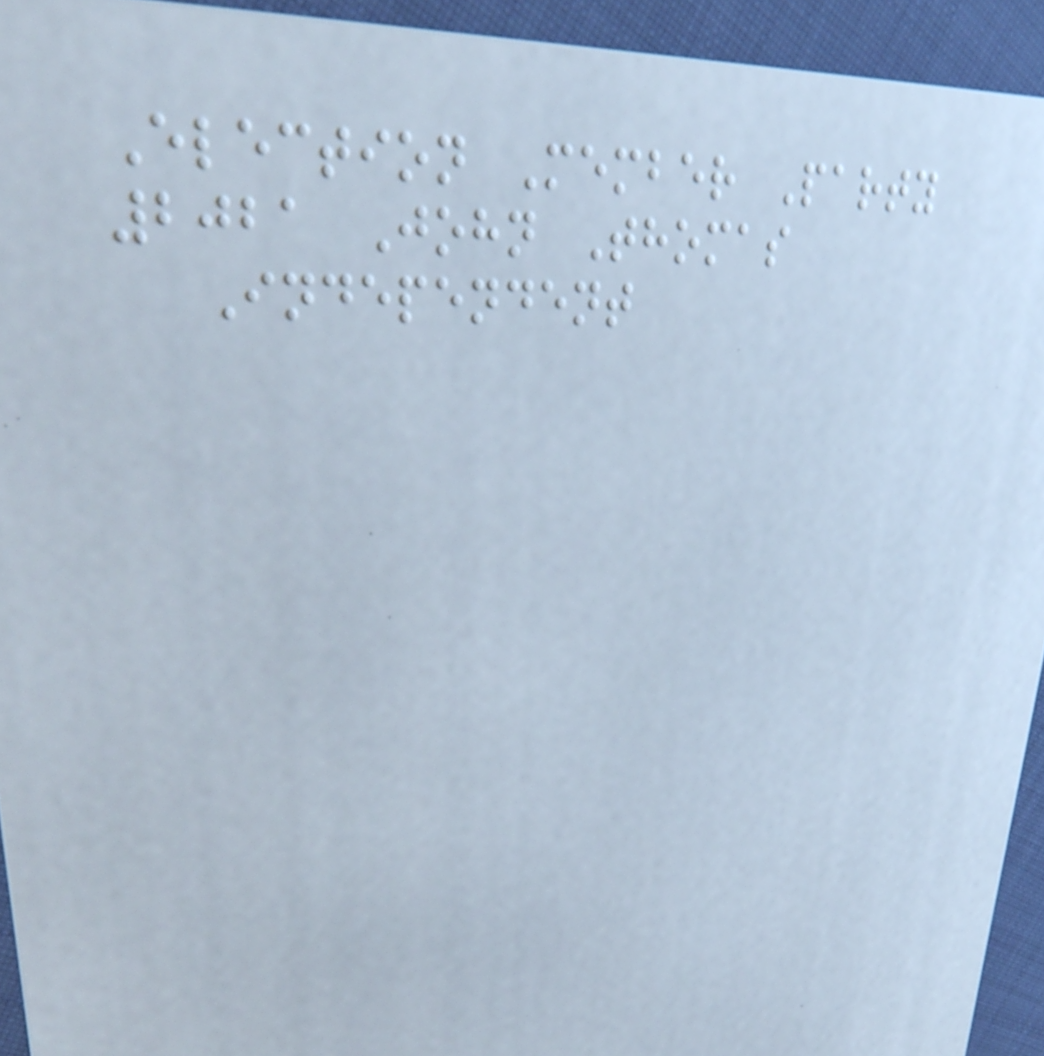Election Member Party
2021 John Thomas
Independent
